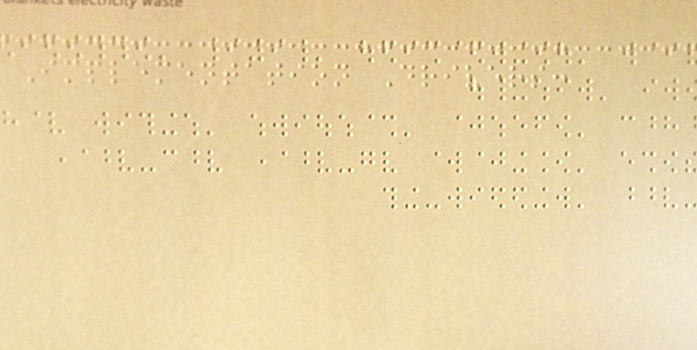Implementation Drivers:
